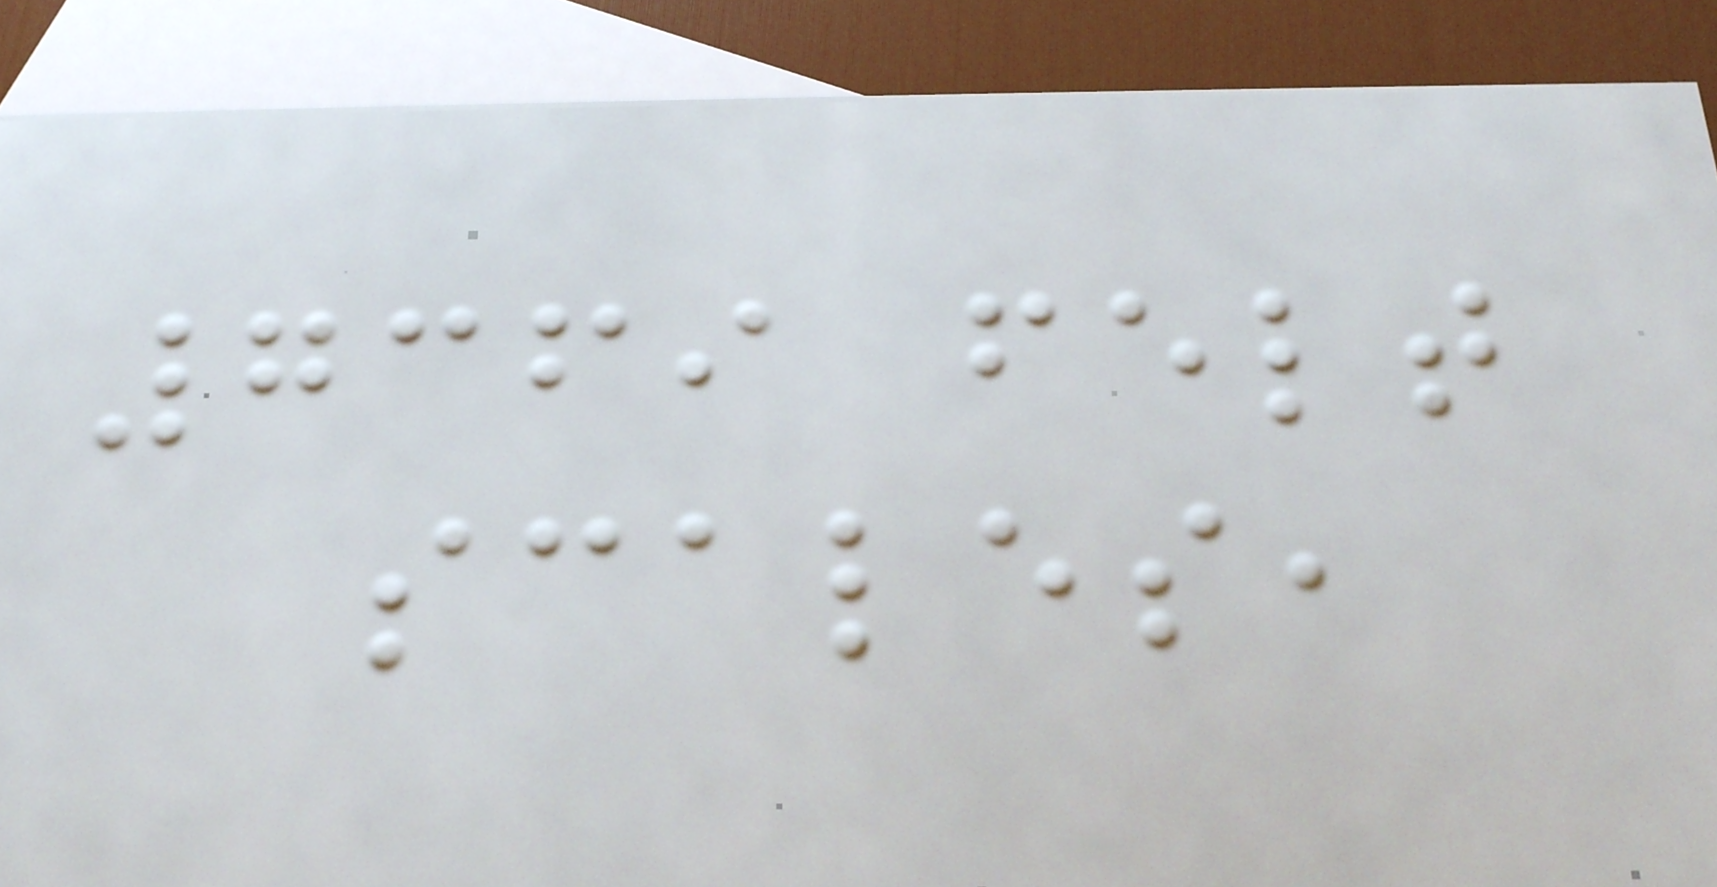7369 felt
scales,
